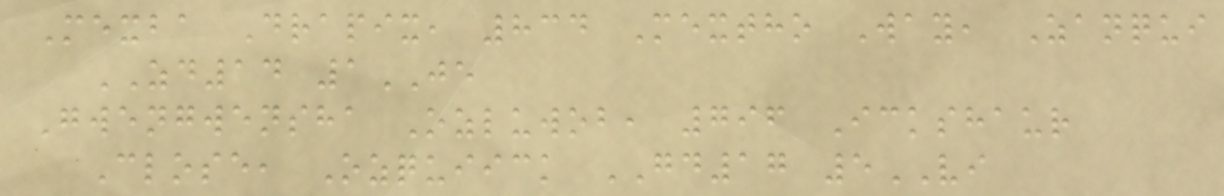Mexba Drapix, 834 Mextho Way, Zanqui
ZD14 1JE
Gwengwensha Ozluwob, 796 Ickshaur
Close, Ozquiick GD17 5VI
